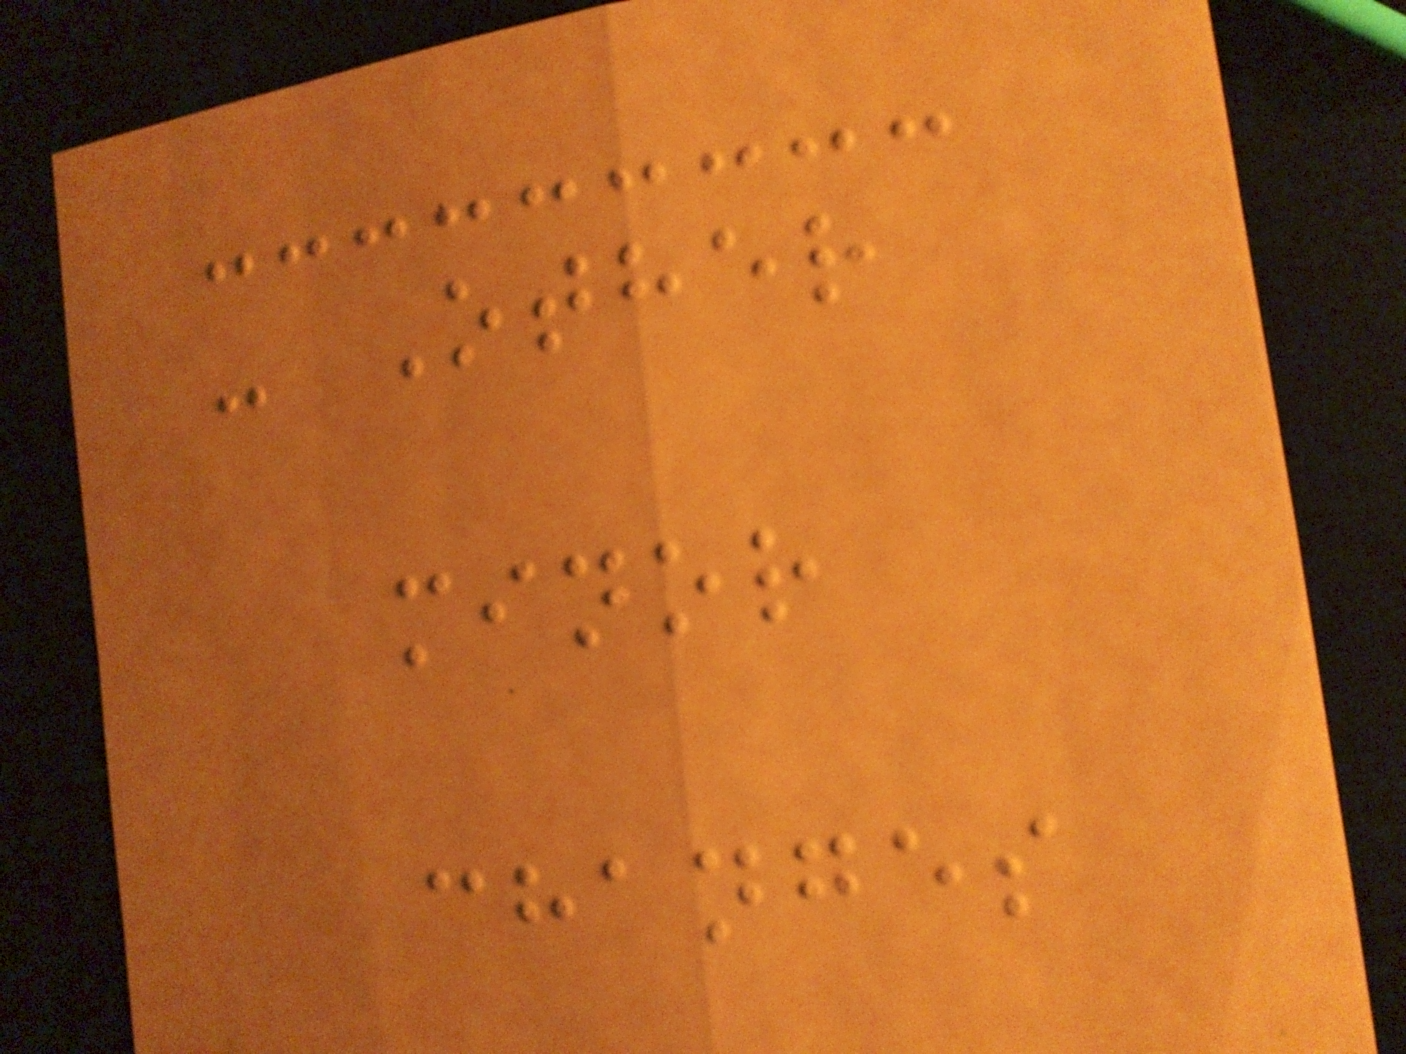- Other
minor
changes
